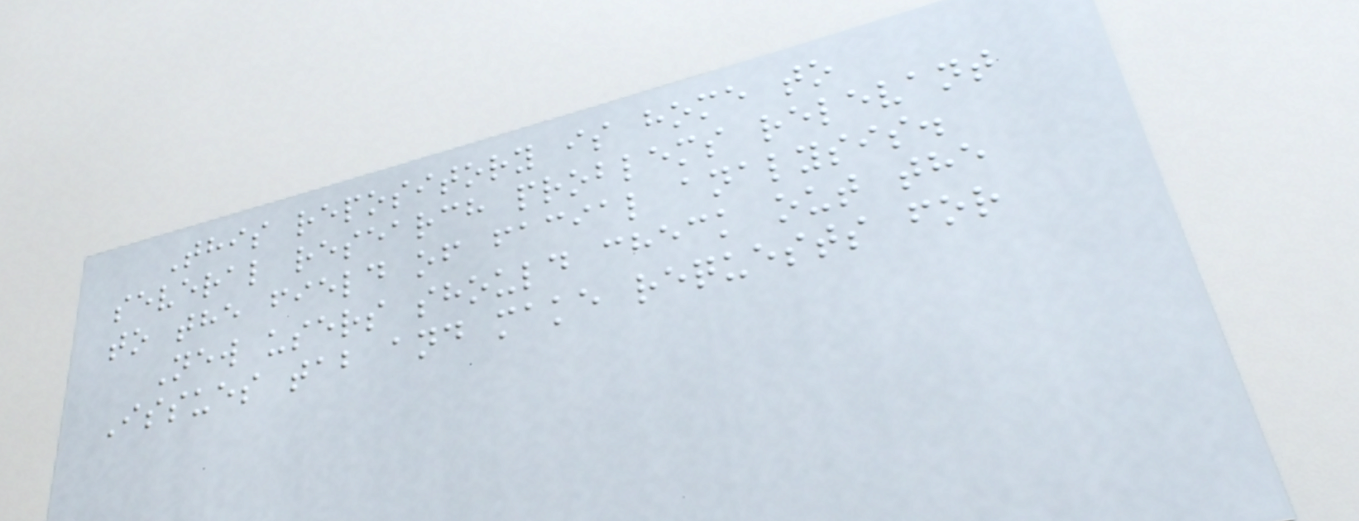This repository is home to
several research problems relevant
to the field of facial analysis.
New users should check out the
Issues tab and make requests for
